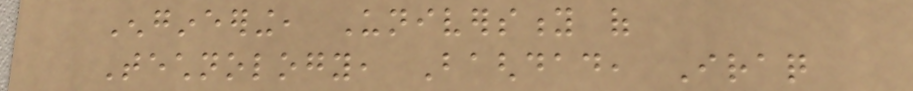Engineering, University of
Technology, Baghdad, Iraq
